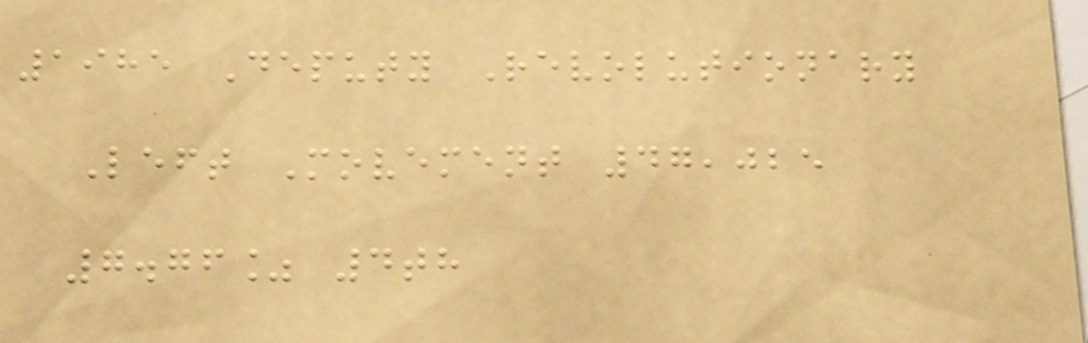1985 Deputy Revolutionary
Left Movement 47,025
7.76% 4th
